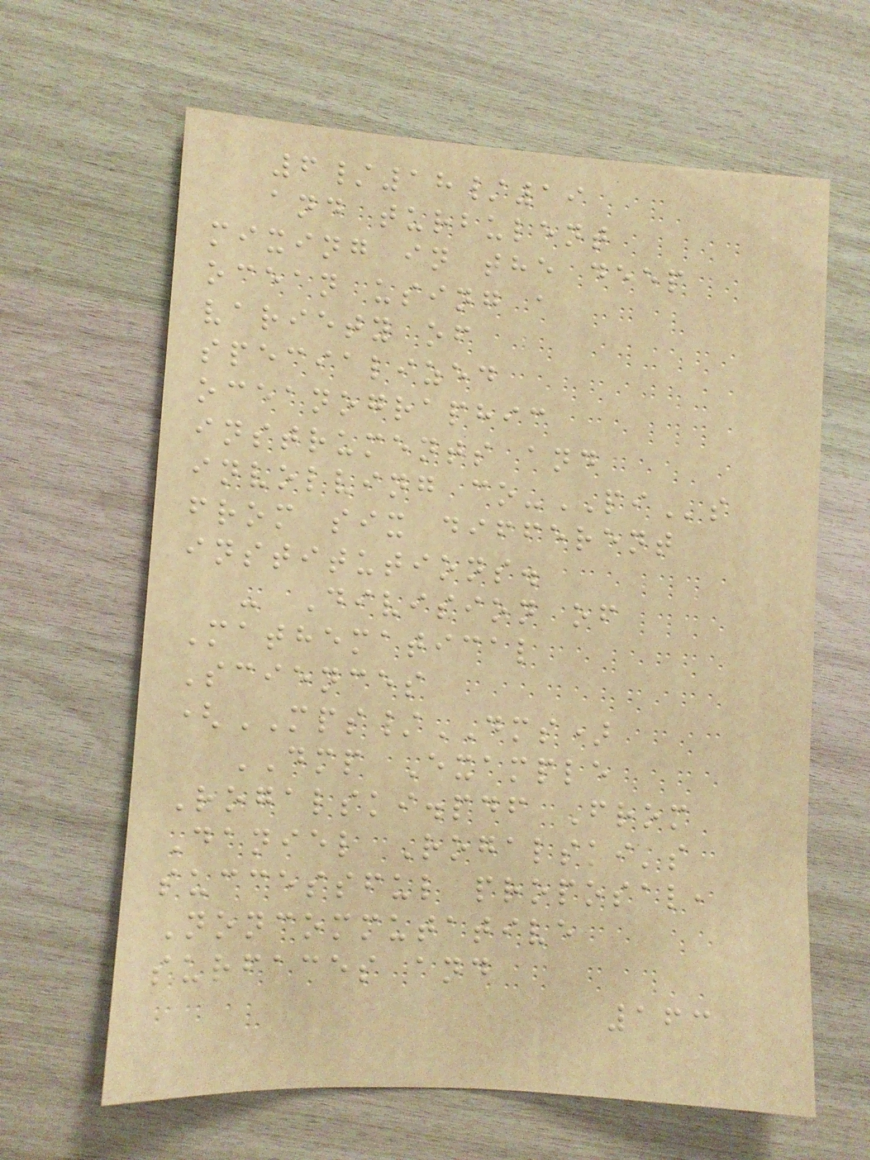6/18/19
and turbulent
mixing in the deep
ocean using a
variety of
specialized
oceanographic
instruments and
involving co-PIs
from six different
institutions.
- Division of
Mathematical
Sciences
(MPS/DMS)
DMP Example
Rogalski.pdf From
Daniel Rogalski's
successful proposal,
Noncommutative
surfaces and
163
